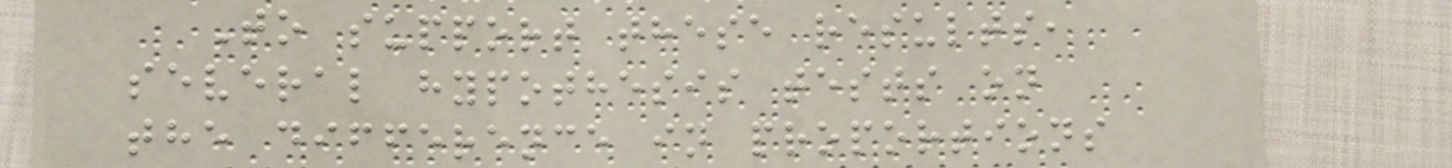To support these results,
several hypothesis tests on
the difference in proportions
